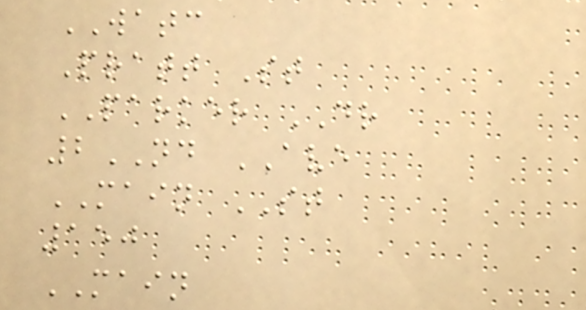WATC
Pratt St
PARKER DR
2ND AVE
MAIN ST
150
MAIN
